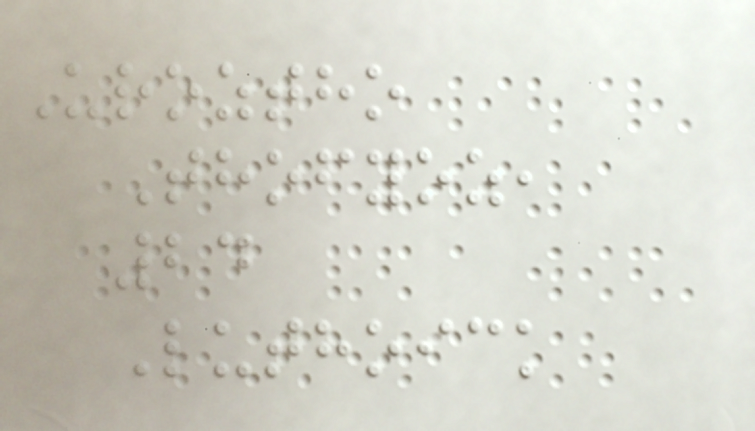Uroztho
Thofyoz,
24
Luthoick
